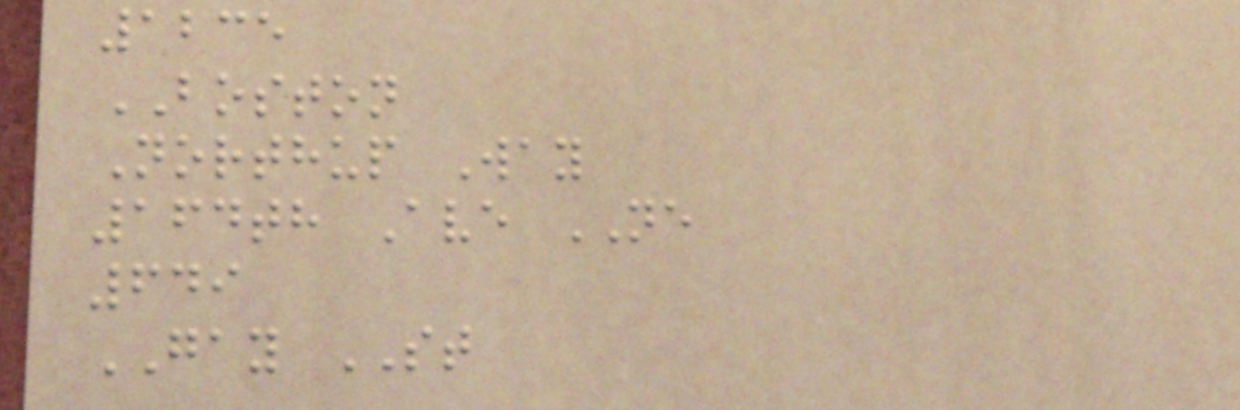1235
BOSTON
Northup Way
164th Ave NE
649
GAY ST
